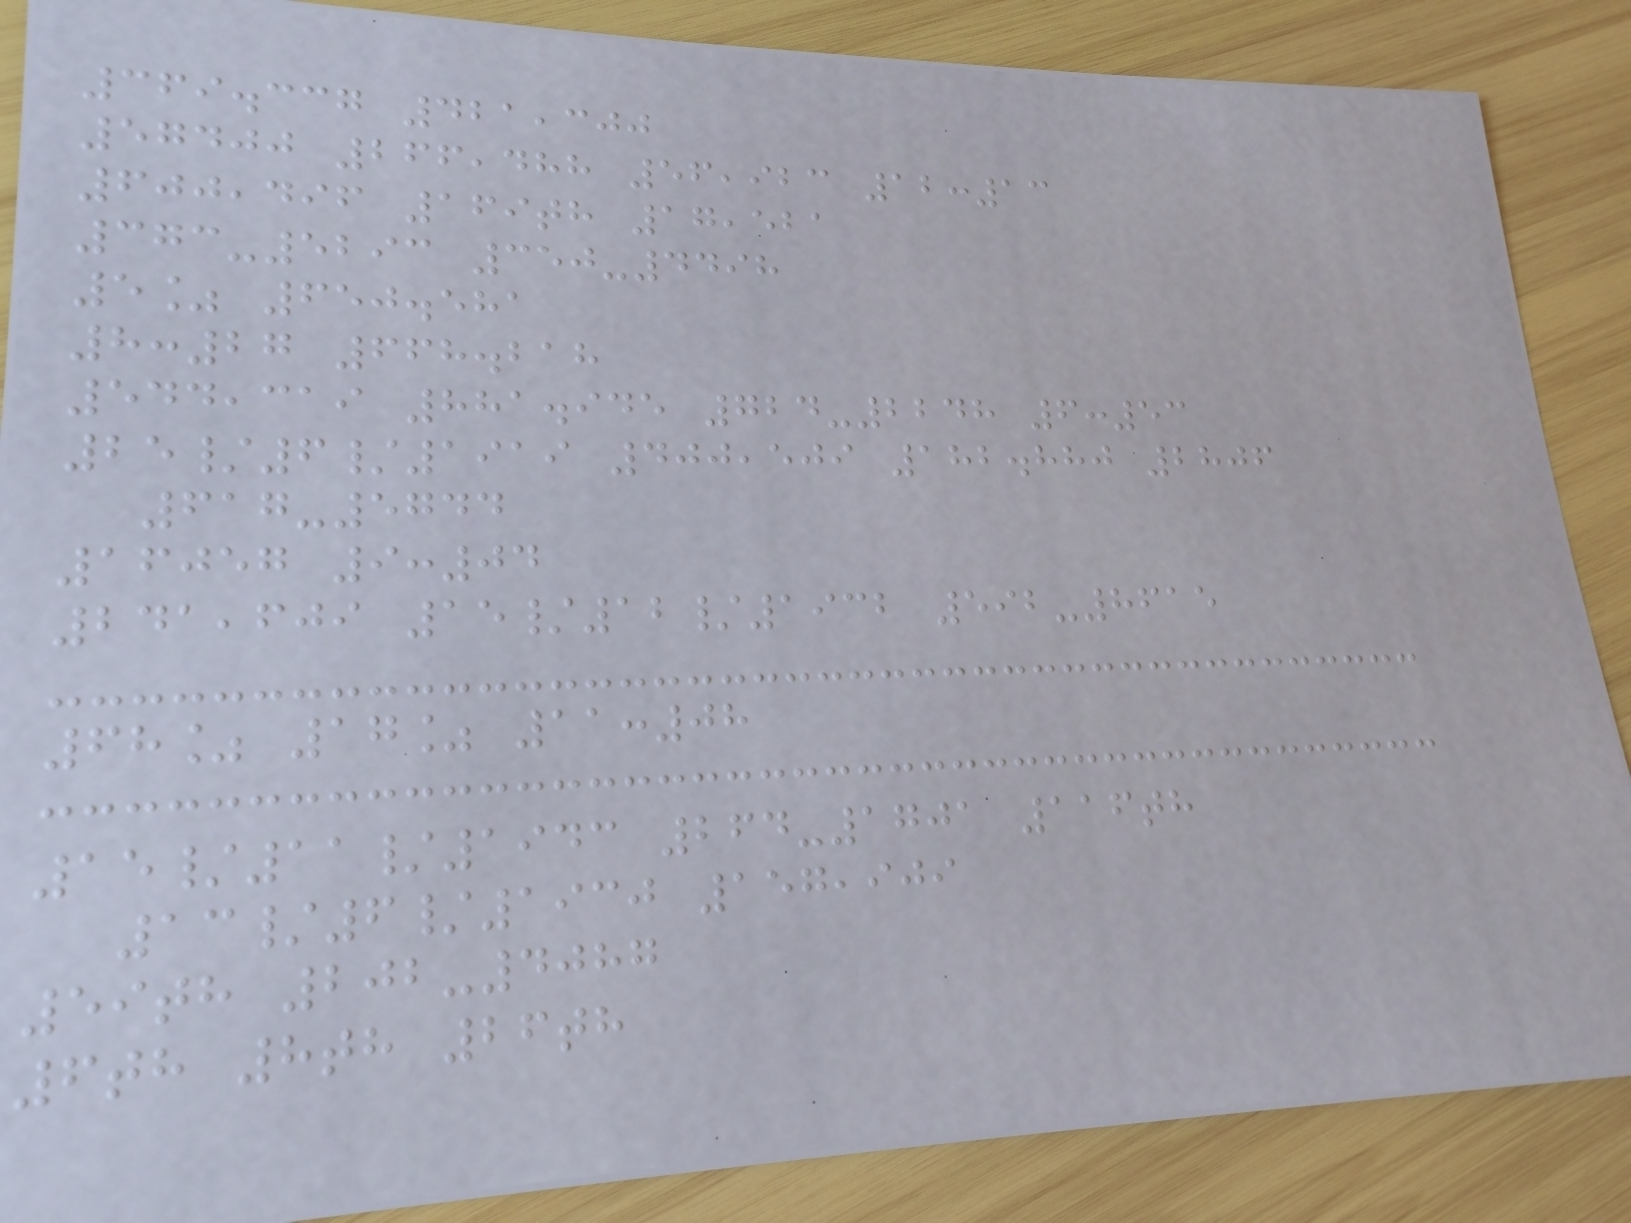369.337 421,300
57400 266,488 56,923 12:13
600,496 169th 17,521
373-5293 350-4498
5% 650.581
8:27 668.218
544,319 881.945 724-2248 6:53
25/6/1919 400,509 182.880 2806
617-5744
16057 9:04
241,609 15/12/1932 592-8615
68% 17% 11:08
15/11/1943 264-1701 116th
13/6/1930 157,909
59th 202-4087
6th 8th 26th
